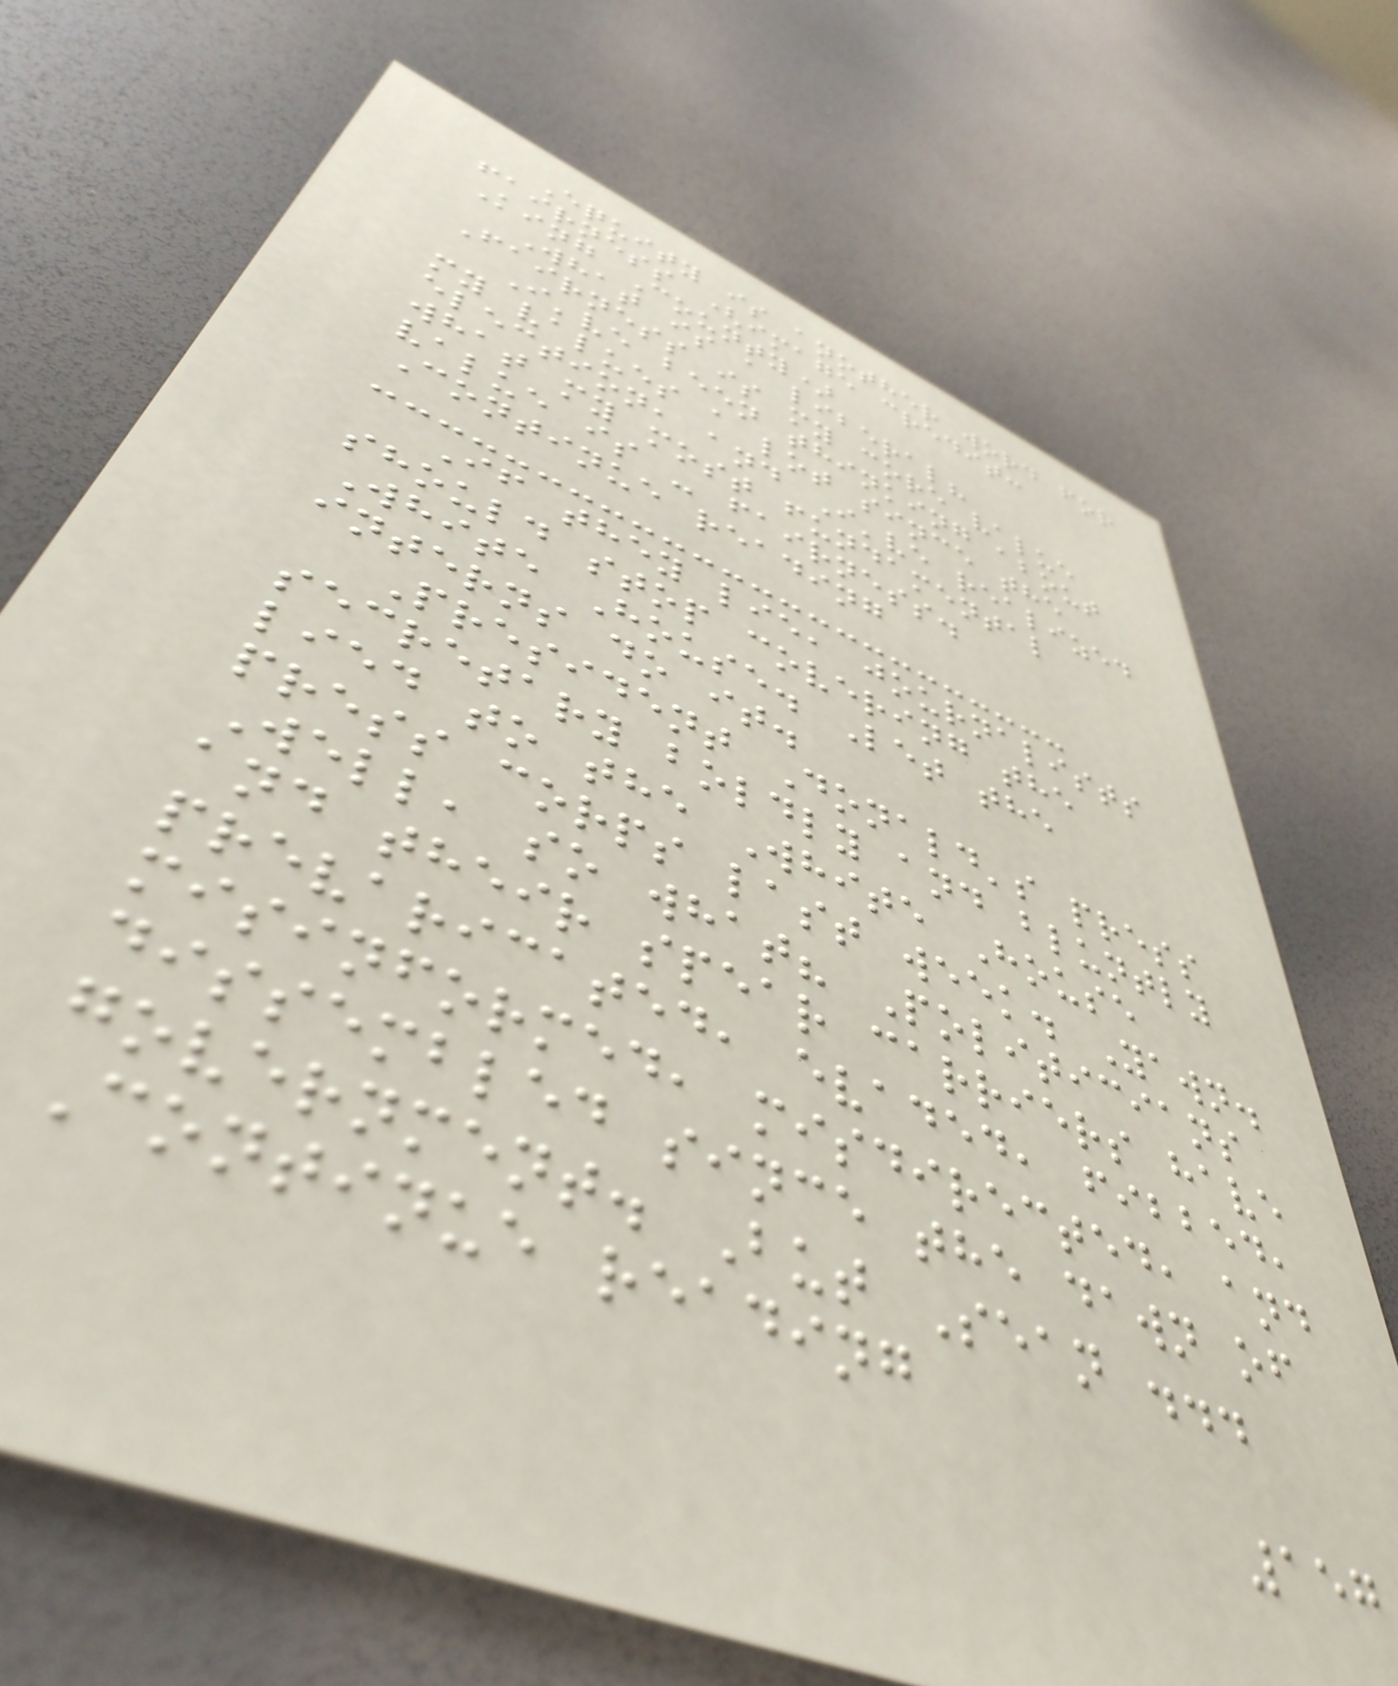Equity is another word for
fairness (image credit:
King County)
What is a liberal?
Fairness is my core value
I've been thinking about
my values a lot since the
election, and I've realized
what my most fundamental
value is - fairness.
Continue reading
If they lie, journalists
should stop covering the
White House. Let the
interns do it.
President Donald's press
secretary boldly and bluntly
lied to the White House
press corps last week. Yawn.
Well, so what? Politicians
and their spear carriers have
prevaricated, evaded, fibbed,
misinformed, misdirected, and
dissembled since the dawn of
government. But Sean ...
Continue reading
157
